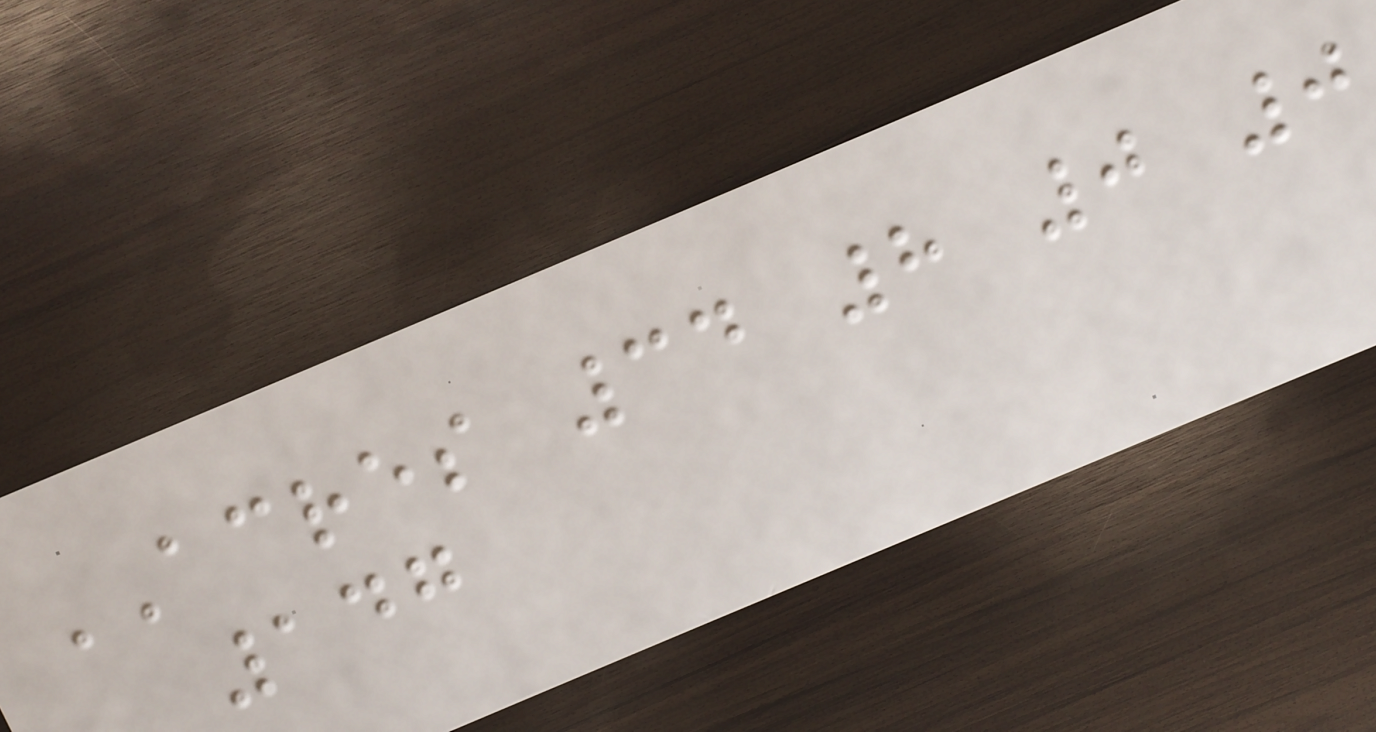ACRES 34 8 0 0
147
